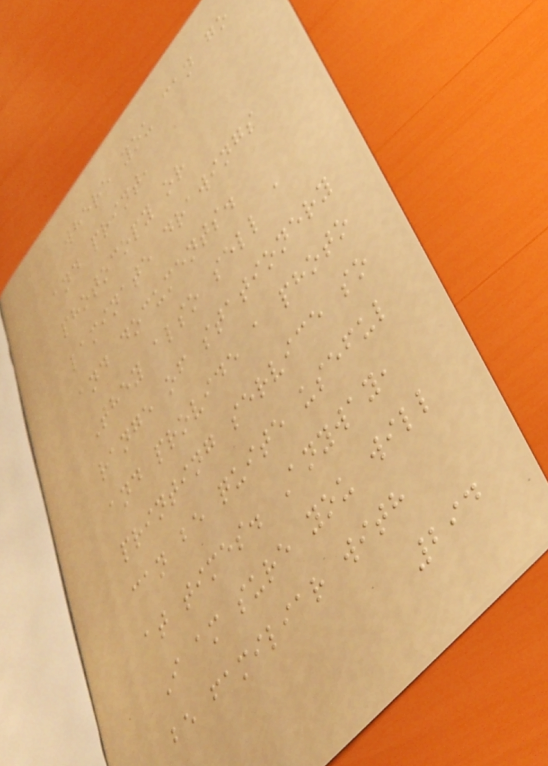where you can go
and print,
photocopy or
laminate drawings
and documents.
They also sell a
range of stationery
and provide a photo
printing service so
can be quite useful
at times. Anyway,
I am sure you will
be familiar with
294
